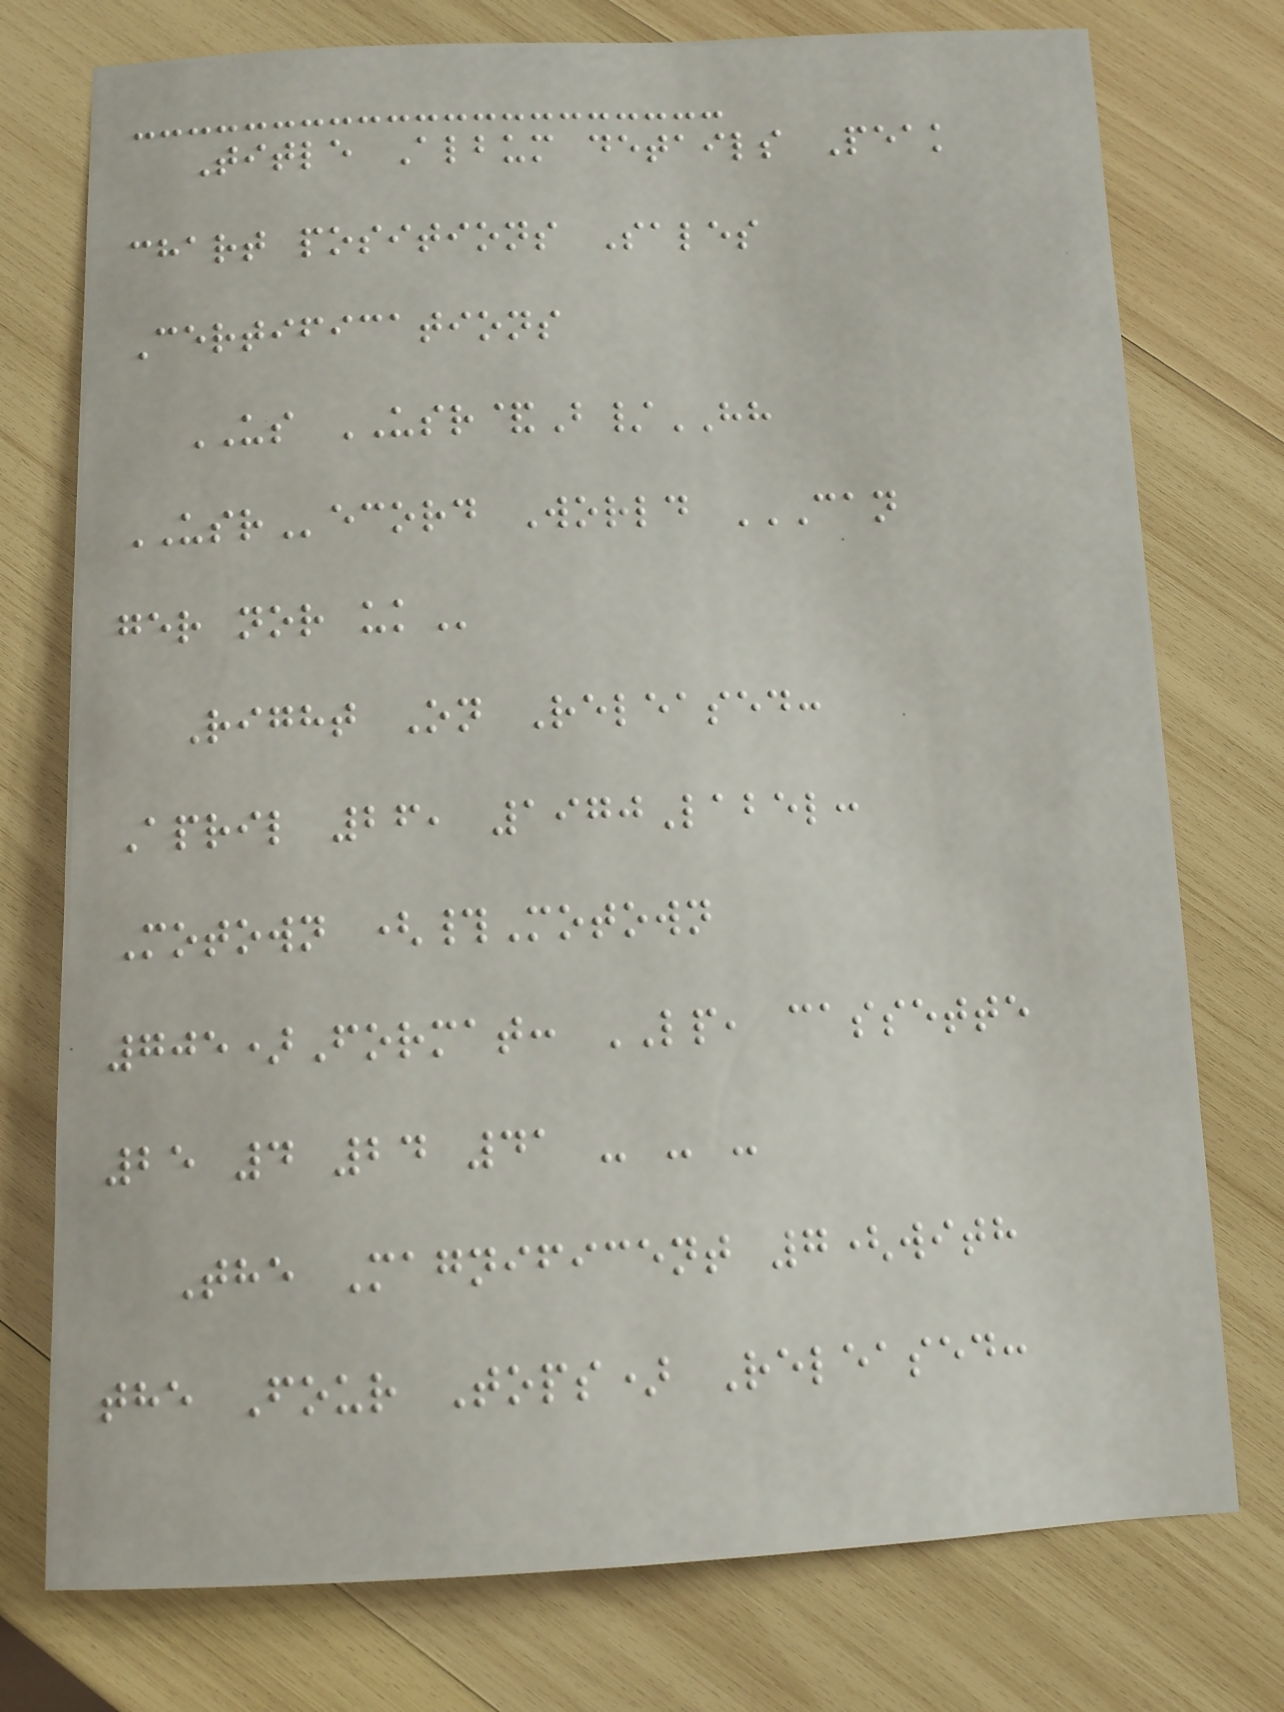Title Album details Peak
chart positions Sales
Certifications
US USR&B/HH
USRecord World CAN
GER NOR UK
Right On Released:
April 26, 1970Label:
Motown (#Motown
705)Format: LP, cassette
25 4 24 41 - - -
The Magnificent 7(with
the Four Tops) Released:
